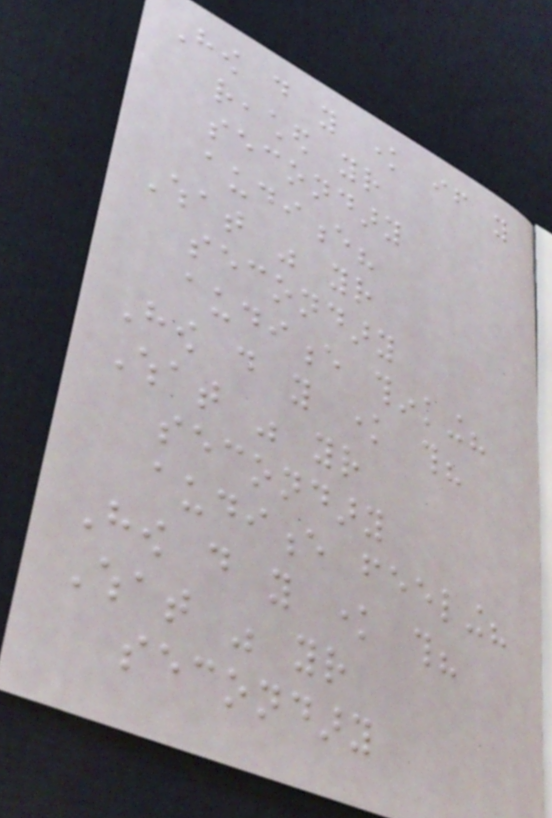How do you know if you
reached your
secondary
audience?
What was your
secondary
audience thinking?
How do you know this?
What was your
secondary
audience feeling?
How do you know this?
What was your
secondary
